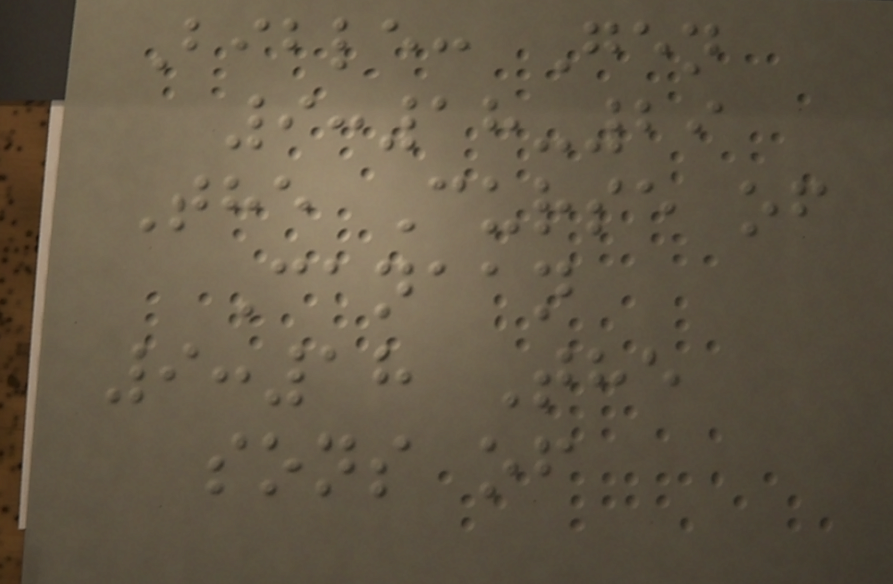Bible: Gen
9:18-29
The Curse of
Canaan
9:18 The
sons of
